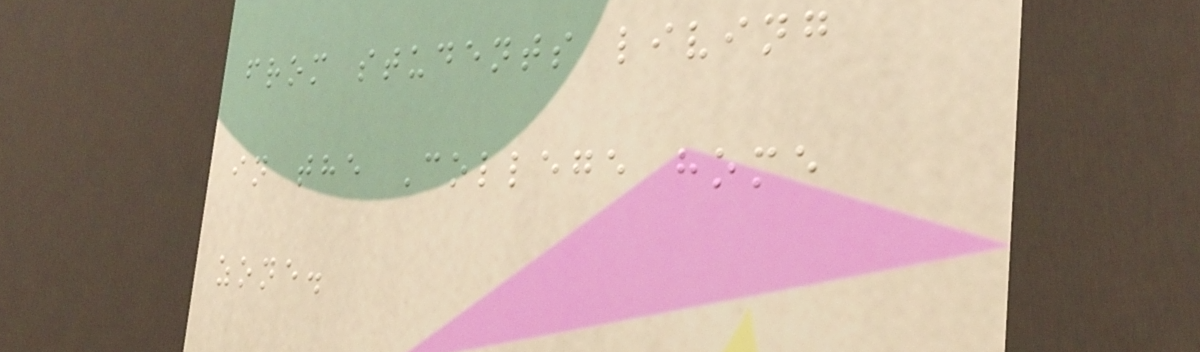from students living
in the College home
zone.
